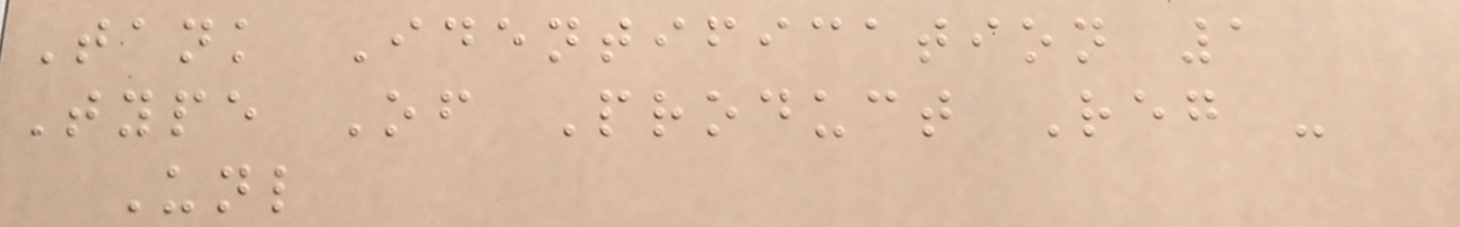Tank Identification 1
Type Of Product Reg -
Unl
